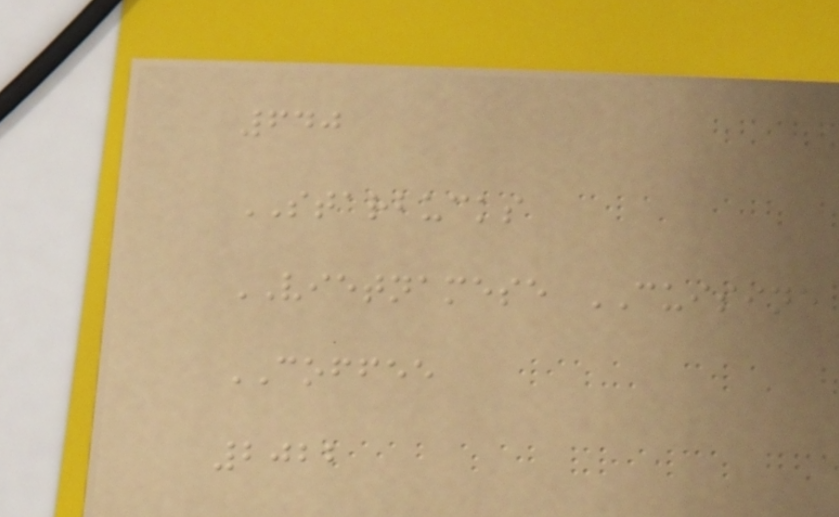640
STARBUCKS
VIETNAMESE CUISINE
COFFEE
2022
